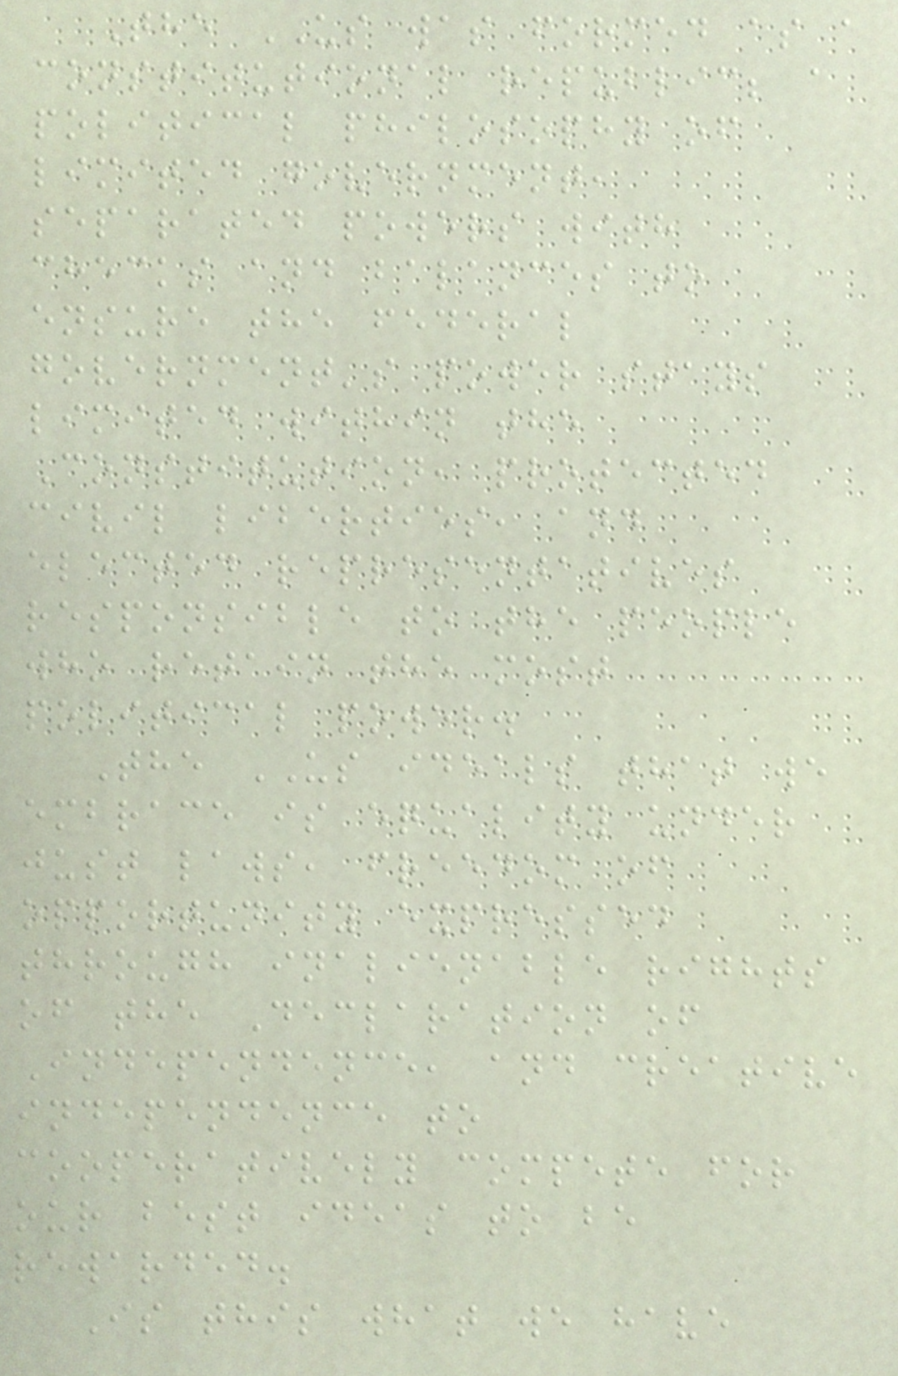The US was formed as a
constitutional republic; a
political philosophy of
limited government,
separated powers with
checks and balances to
ensure the federal
government's power stays
limited within the
Constitution, protected
civil liberties, and
elected representatives
responsible to the people
who retain the most
political power.
The US ideals that we
embrace is equality under
just laws, freedom of
opportunity expressed
through inalienable rights
of the Declaration of
Independence, and creative
independence to
cooperatively compete for
our best ideas to be
rewarded.
Is this what we have
